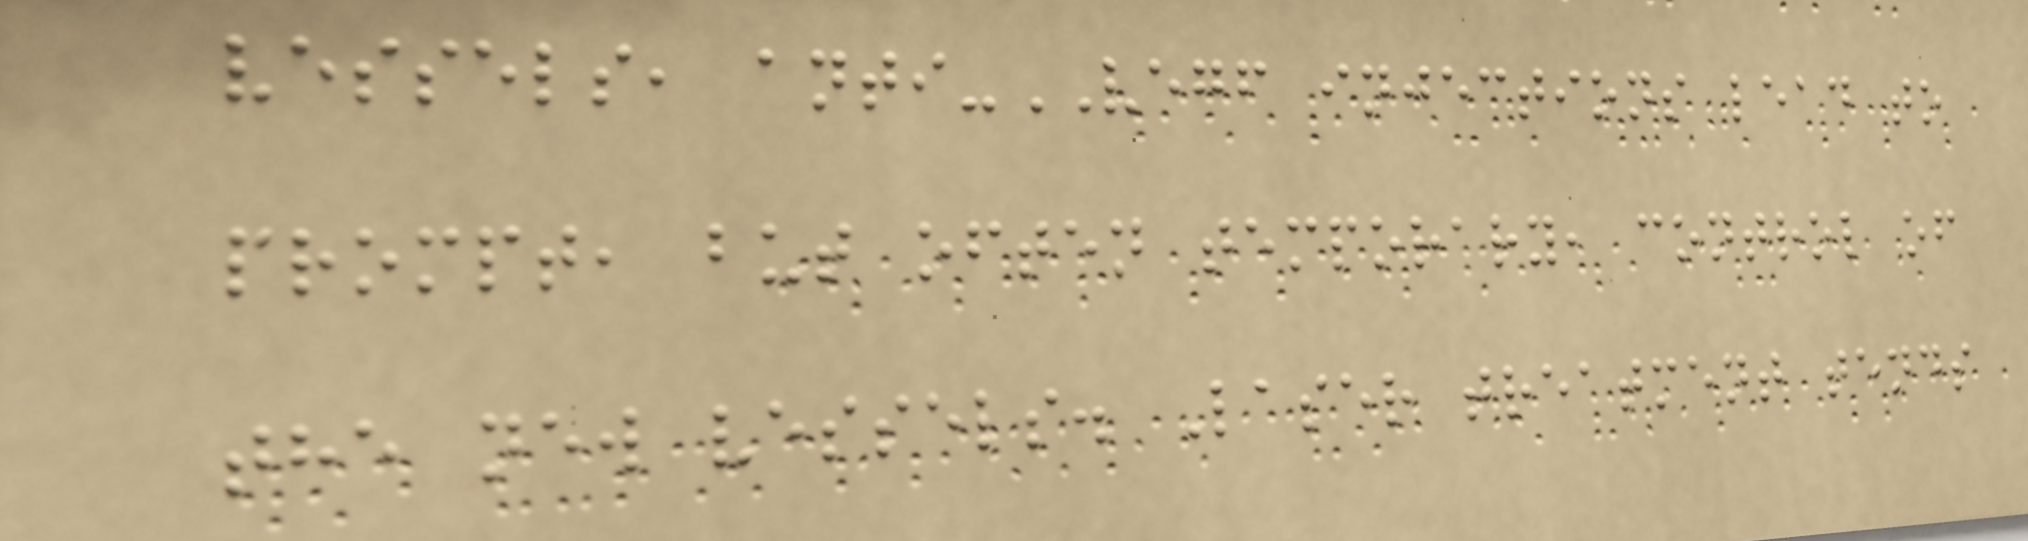vessels, anti-VEGF injections lead to
prompt, but often temporary, control of
the new vessels. Laser treatment tends
